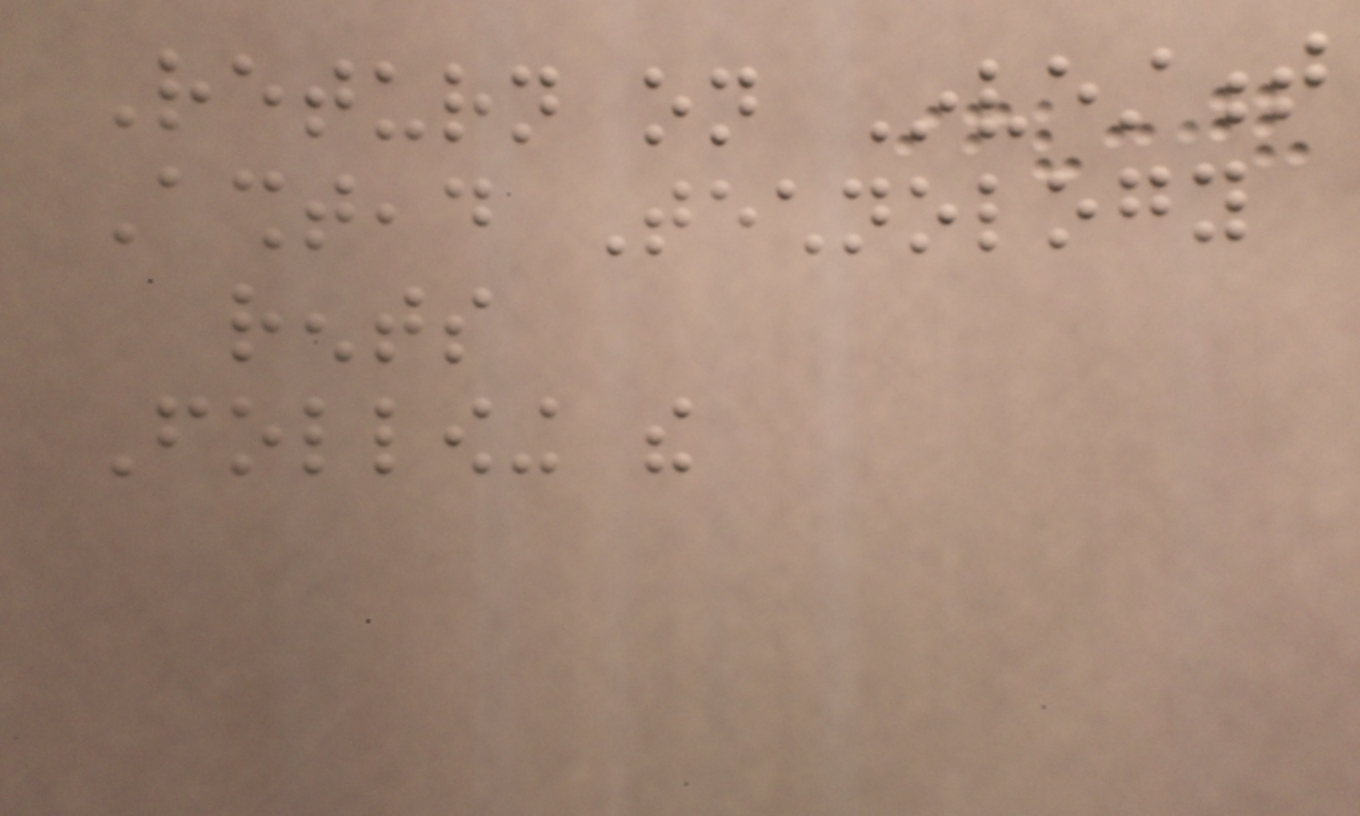Return on Investment
Ashtead Technology
rents
Following the
